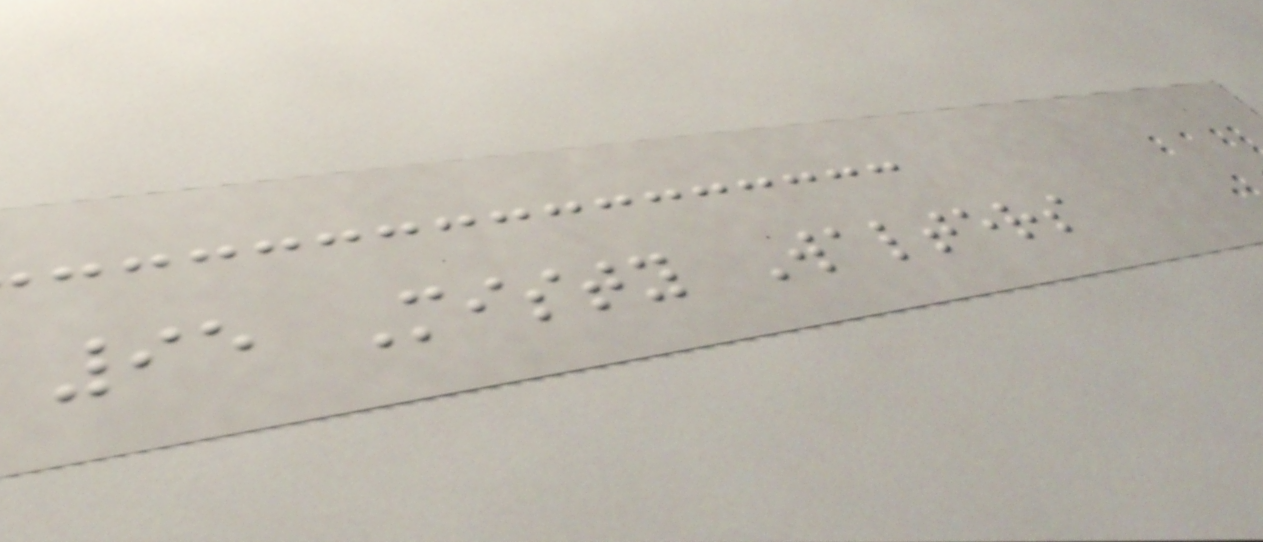95 Misty Walters
